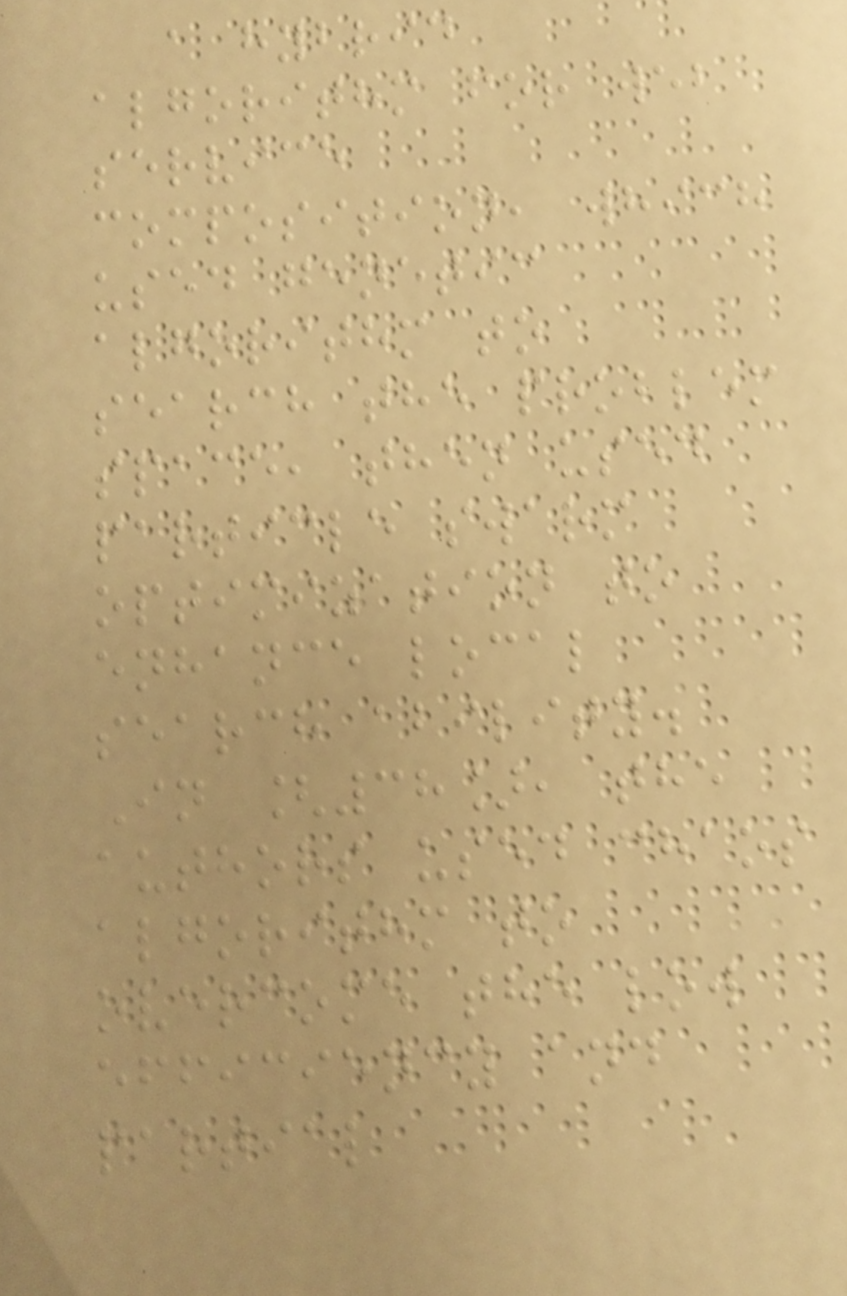a hybrid
algorithm for web
service
composition, which
used genetic
algorithm to
search the problem
space, then used
particle swarm
optimization to
enhance local
search ability.
In [38], the
authors used chaos
algorithm to
overcome the low
efficiency and
partial
